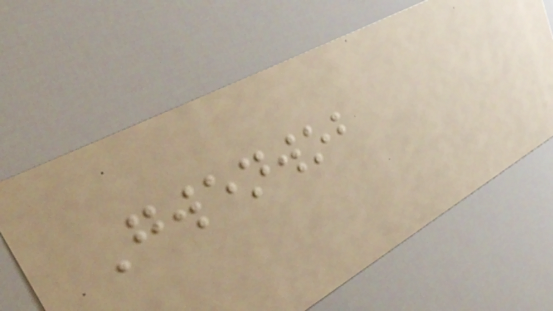Gwenwob
